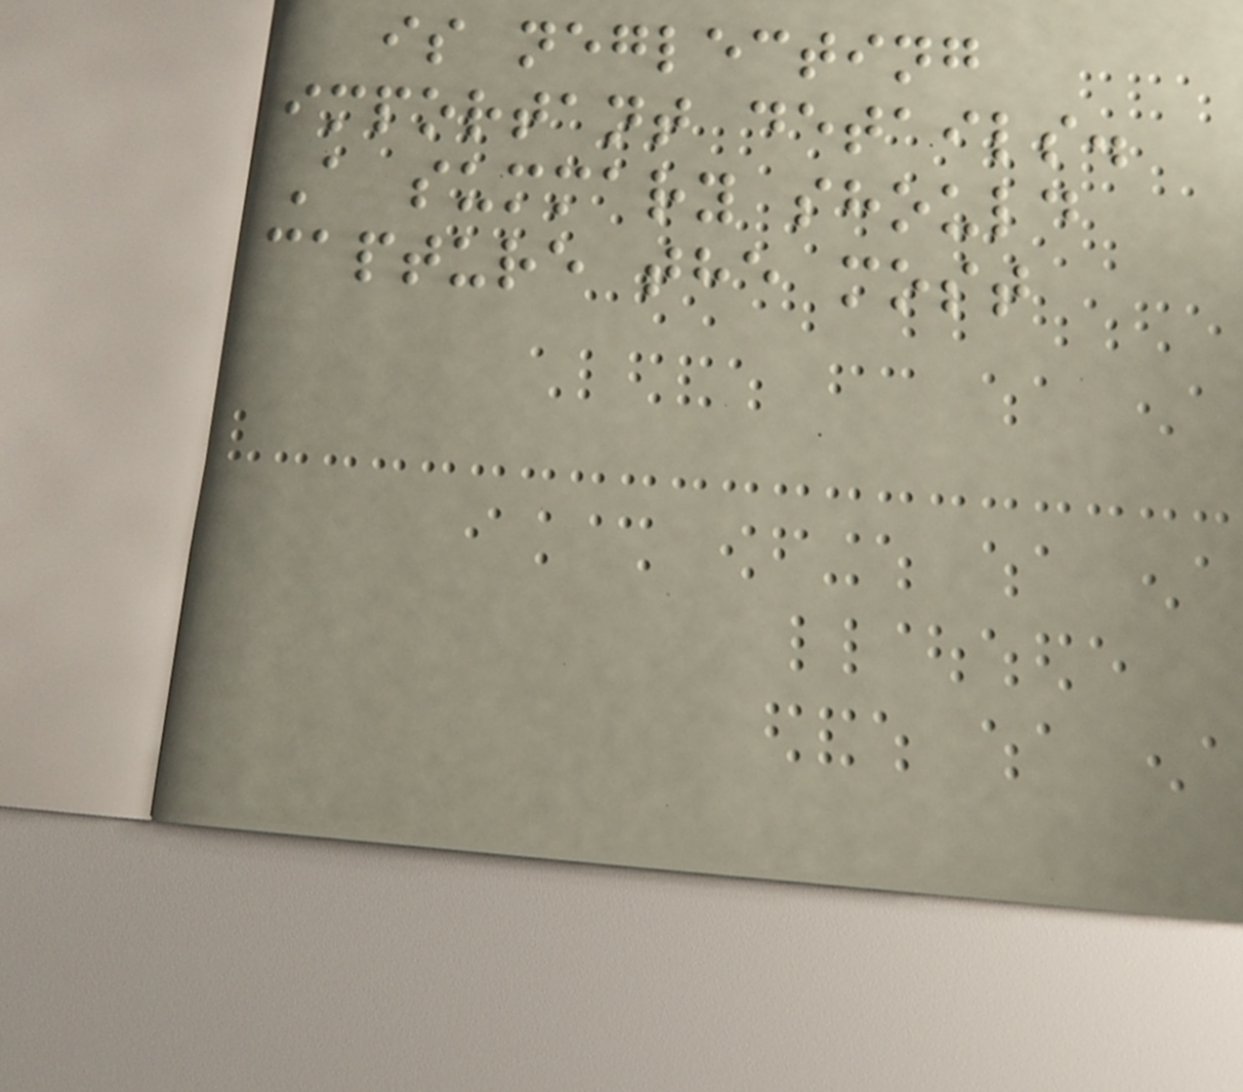is neglecting
important details.
A summary should
capture the most
